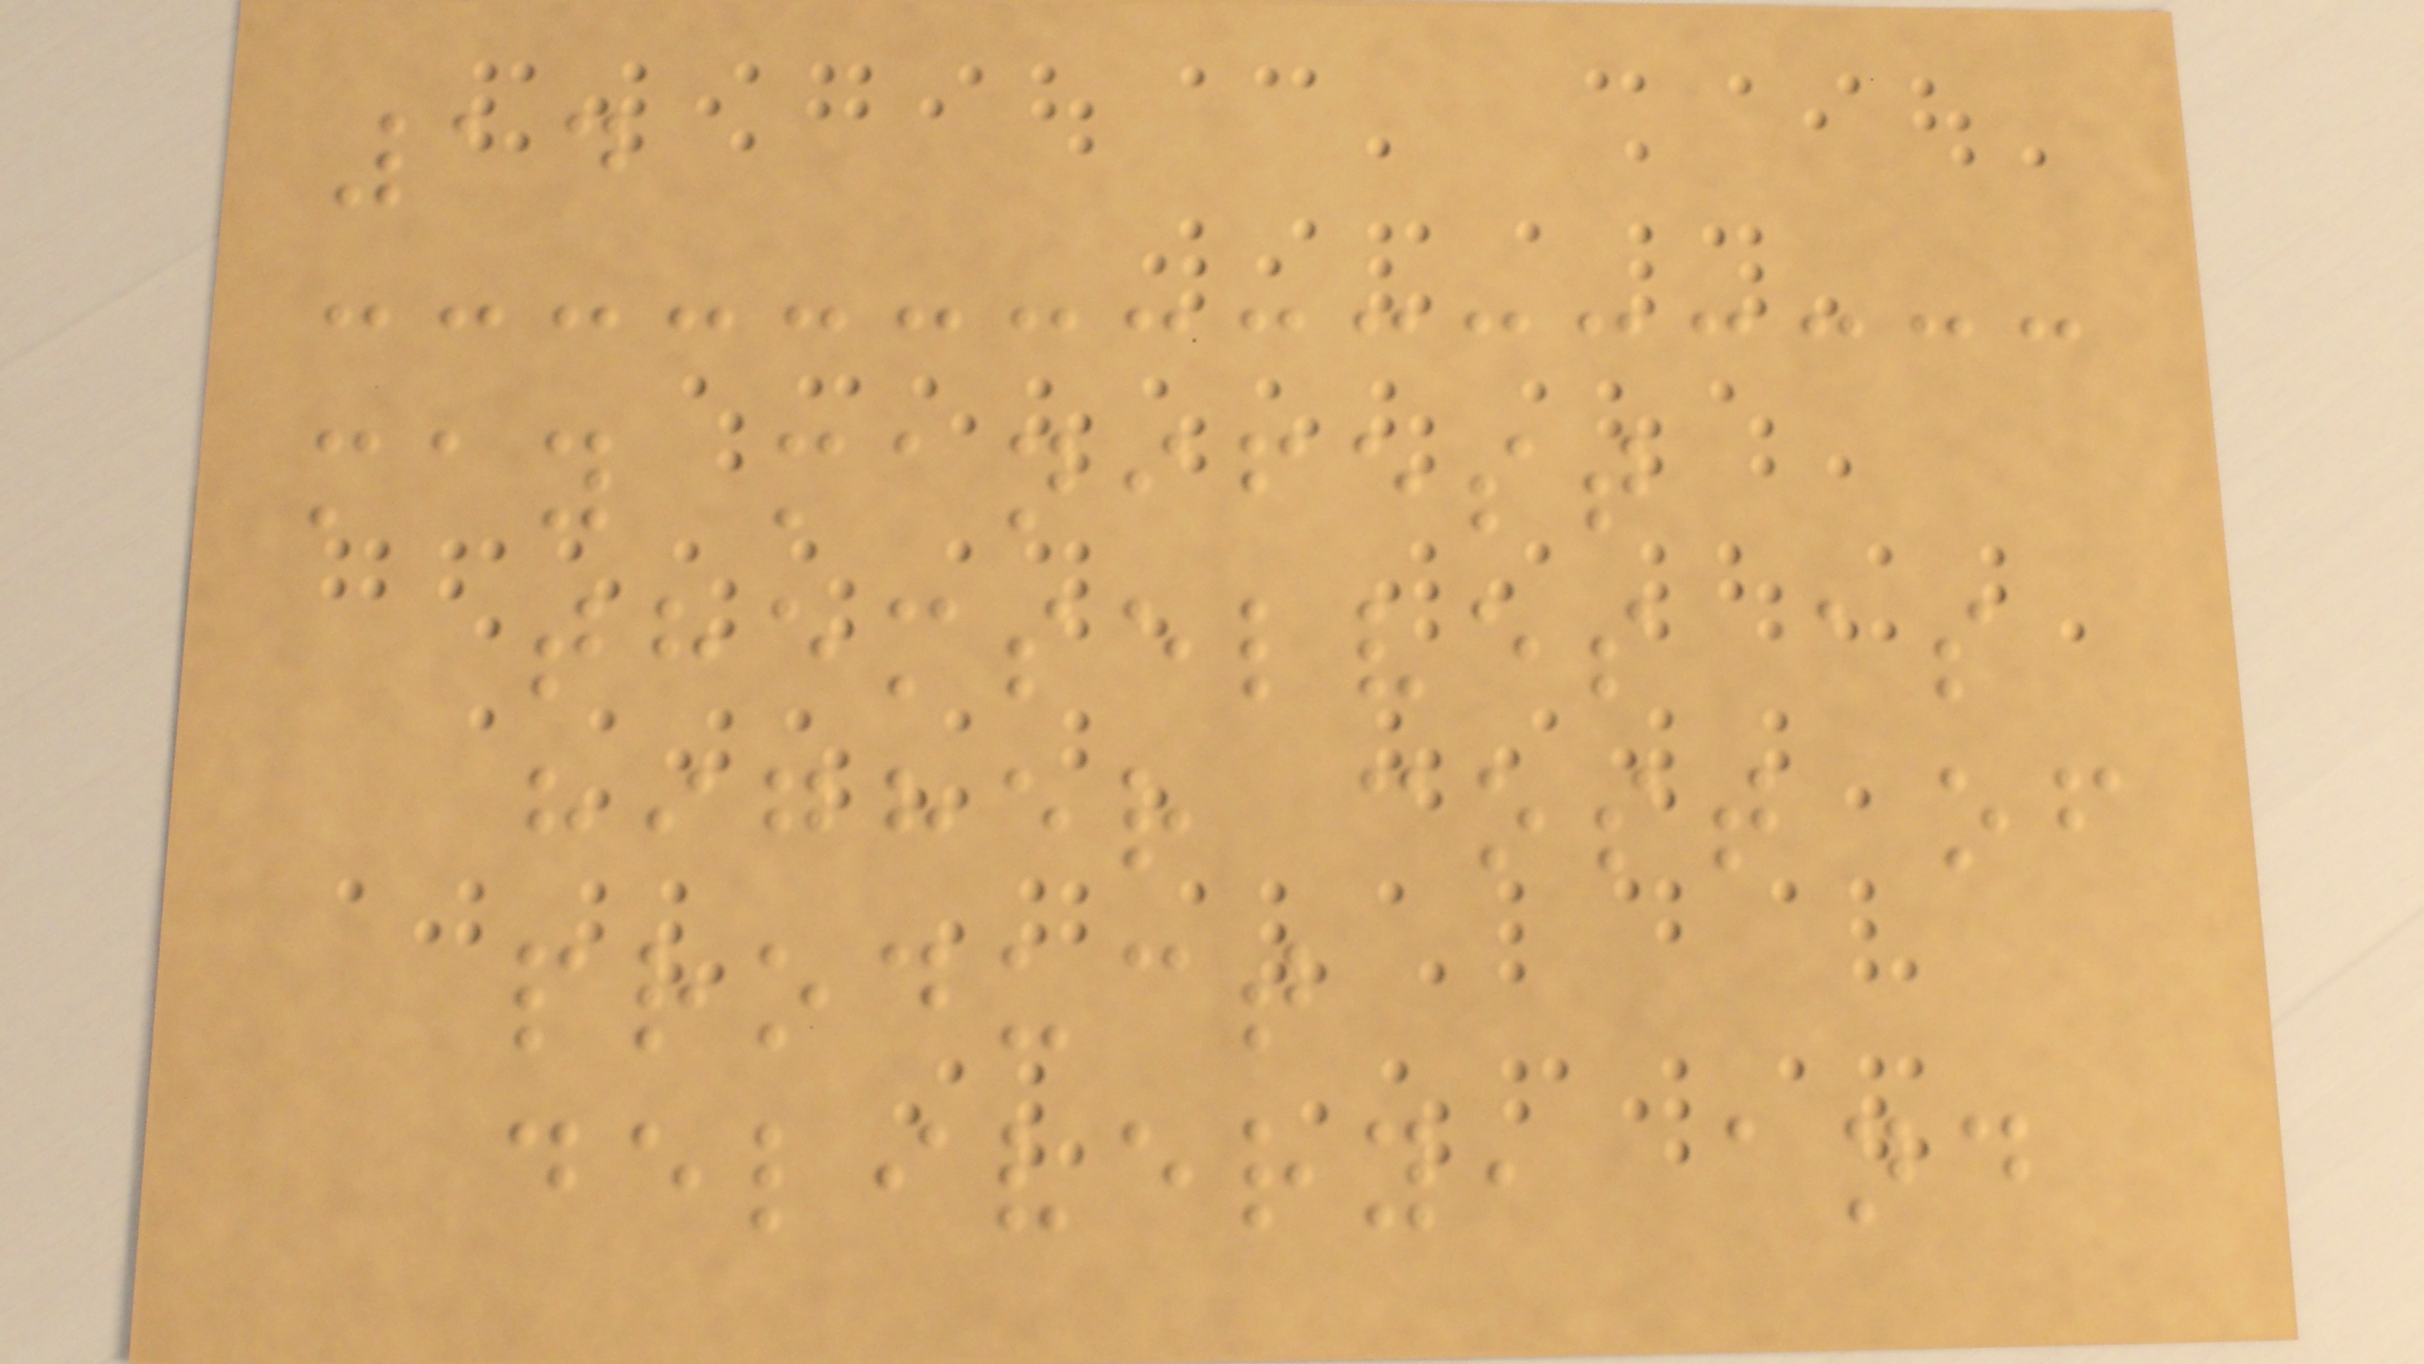14
may manifest
themselves as
higher cost of
product
delivery, and
